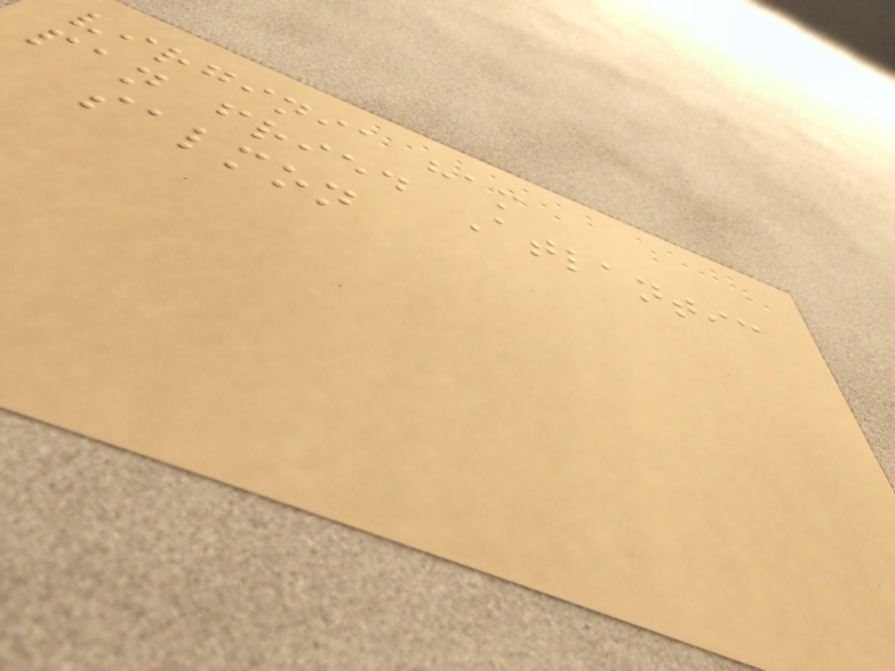virginia ham
pan fried Atlantic
salmon
